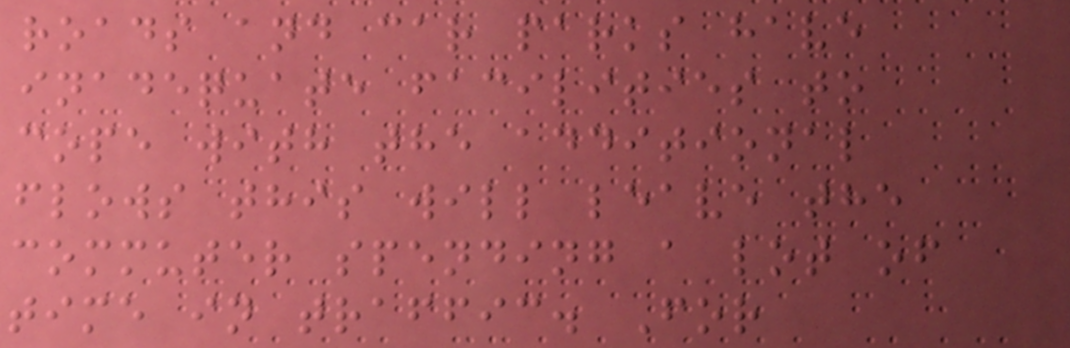roads and car parks have
inadequate facilities to
cope with the additional
flows this will leave the
commuter spending a lot of
time in traffic. For
